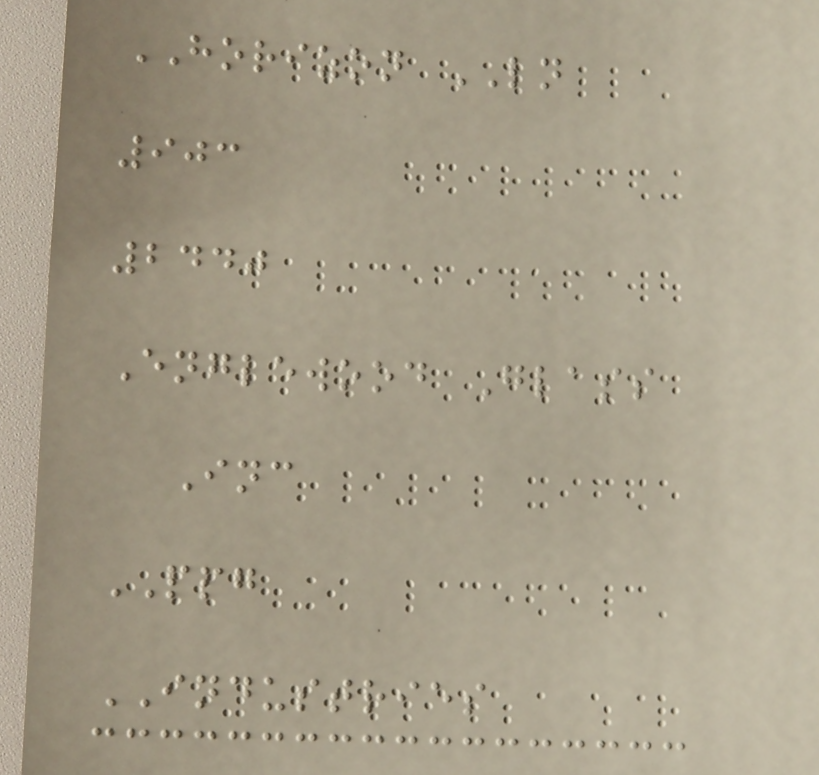HORIZON LN
903
2440
Englewood Glass
Inc
PPG
INDUSTRIES
